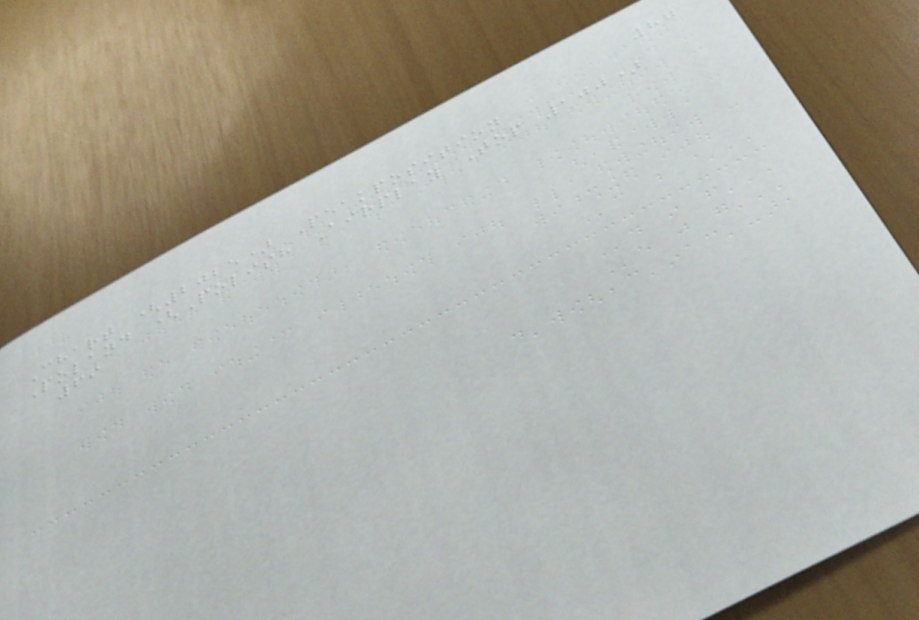87
Chart (2025) Peakposition
Poland (Polish Airplay Top 100)
69
